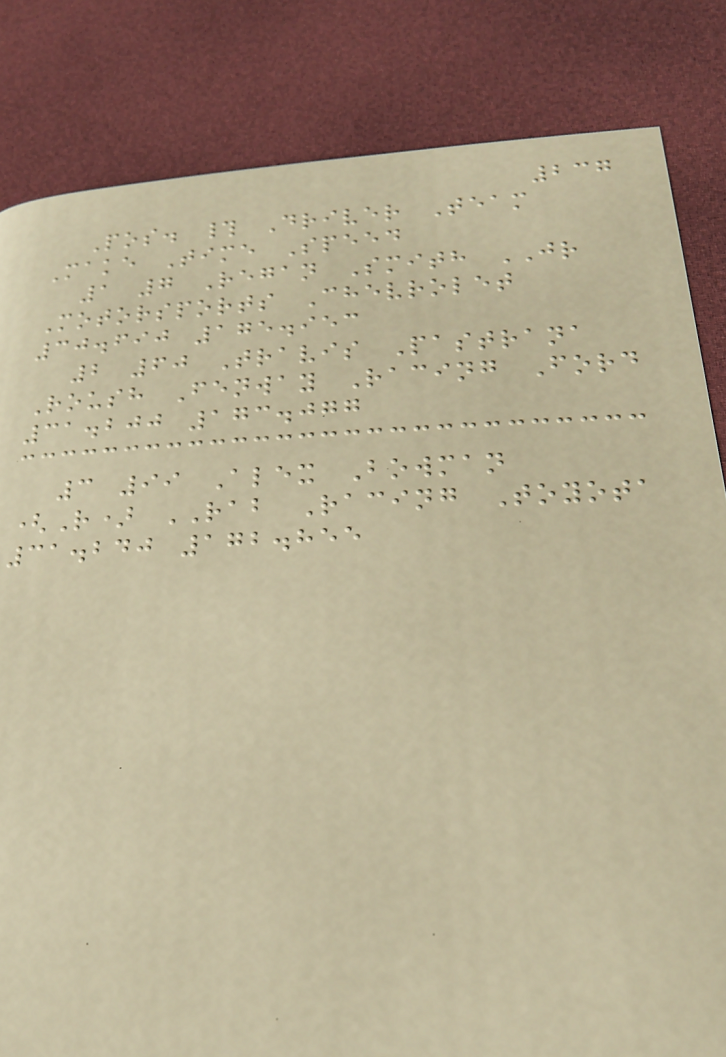237
Pos. # Driver Team
Make Time Speed
1 7 Regan Smith JR
Motorsports Chevrolet
30.690 175.953
2 60 Travis Pastrana
Roush Fenway Racing Ford
31.200 173.077
3 99 Alex Bowman
(R) RAB Racing Toyota
31.240 172.855
